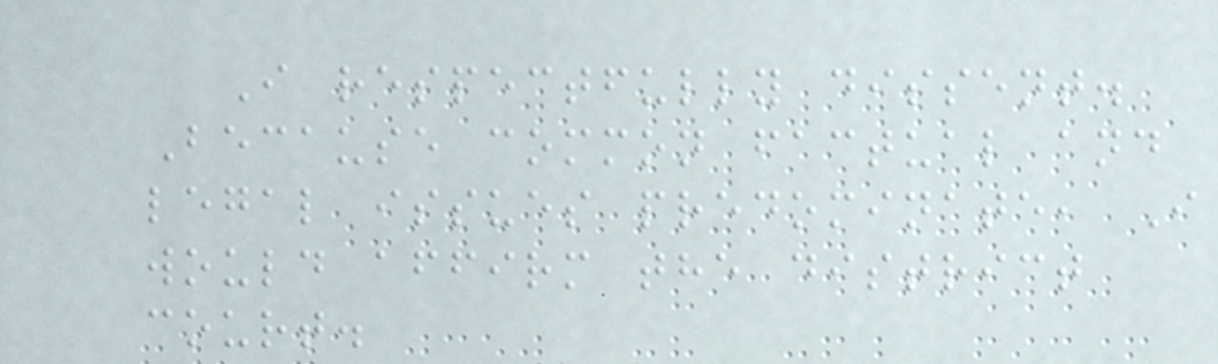I respectfully dissent.
Because common factual and
legal issues predominate, I
would affirm the district
court.
